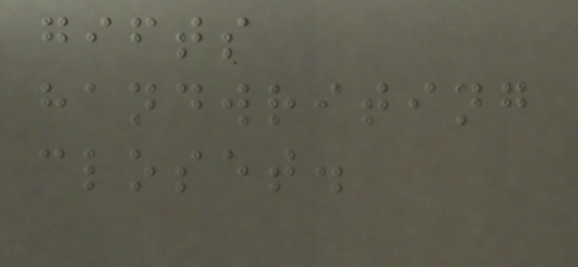gifts
handwriting
closet.
